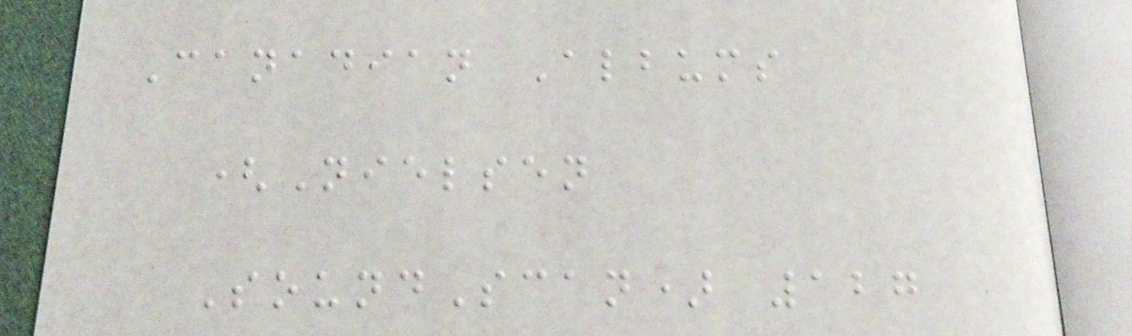Canadian Albums
(Nielsen
SoundScan) 127
